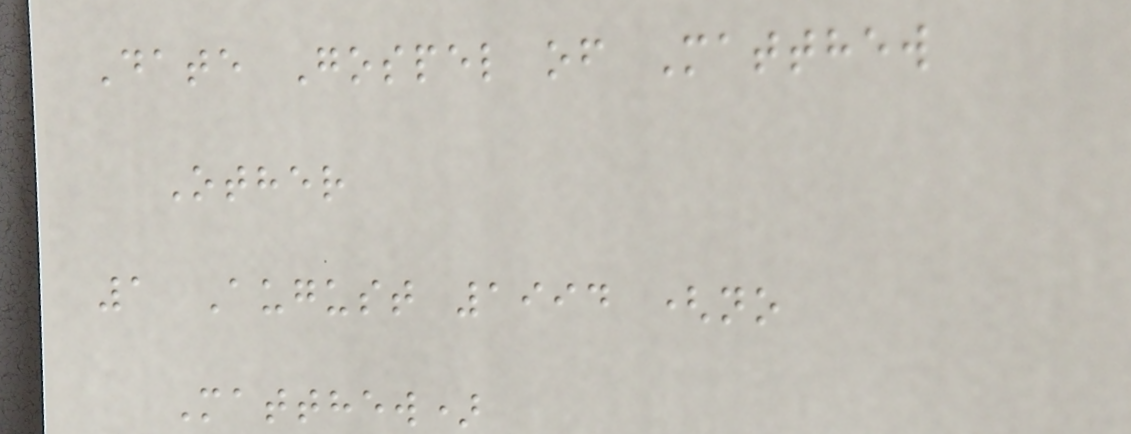Date Gospel of Matthew
Other
1 August 1994 (no
Matthew)
